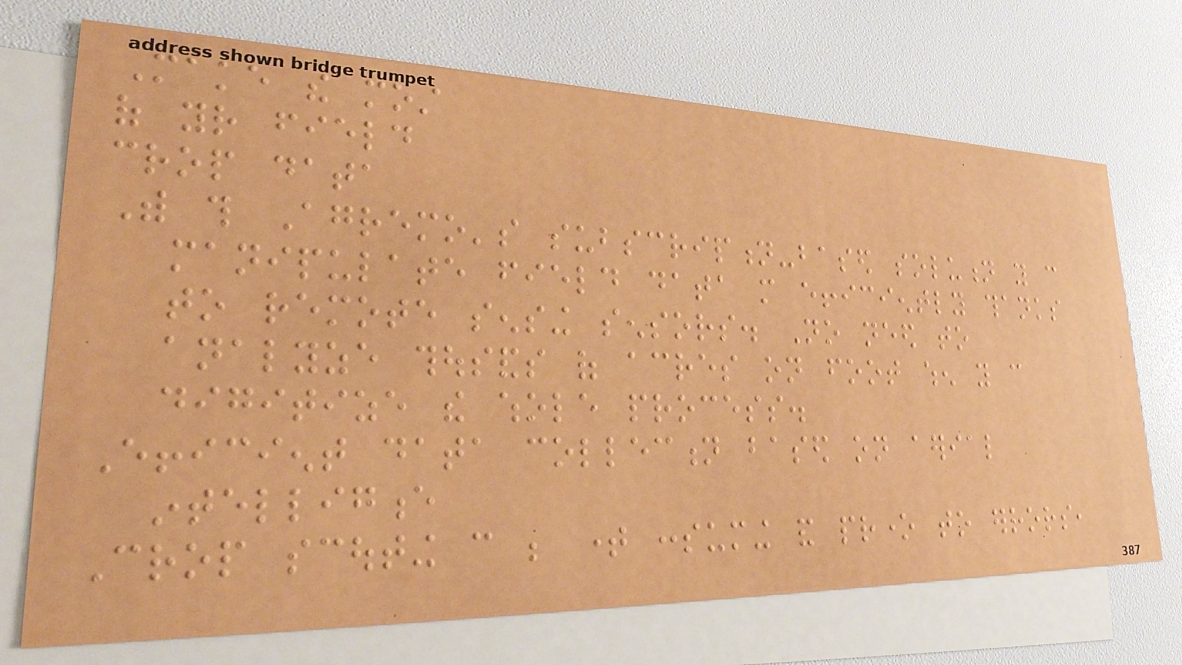Make the most
of your field
crop data
With this Agremo's subscription-based solution you can
manipulate field data more efficiently thanks
to remote sensing sensors. No need to
analyze thousands of acres on foot when you can
digitize the whole process.
Efficient data collection based on aerial
intelligence
Crop scouting can be time consuming and prone to errors,
